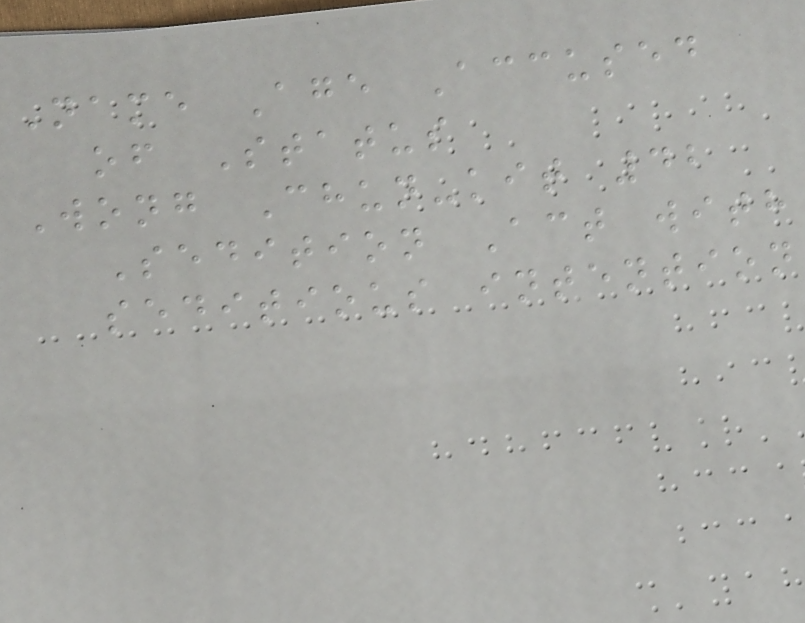Name Age Accused
of Status
Wong Chun-kit 42
Sedition Act with
seditious intention
